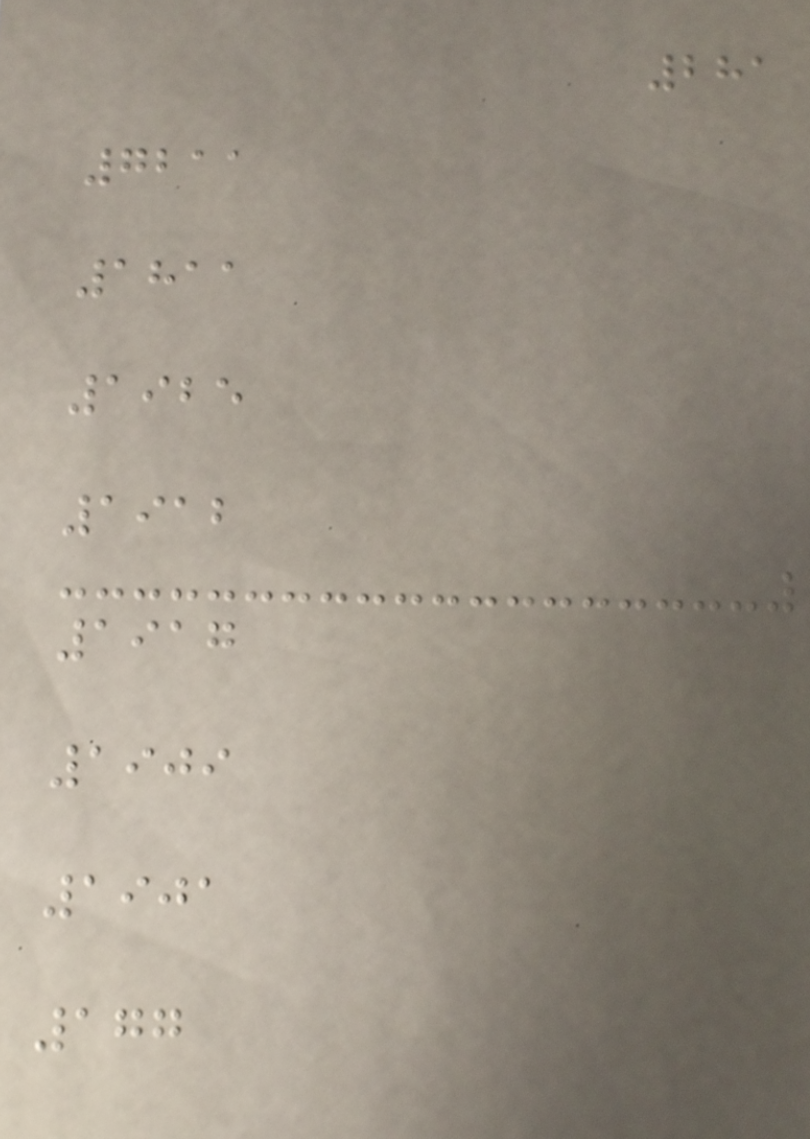281
7211
1811
1925
1912
1917
1909
1901
177
